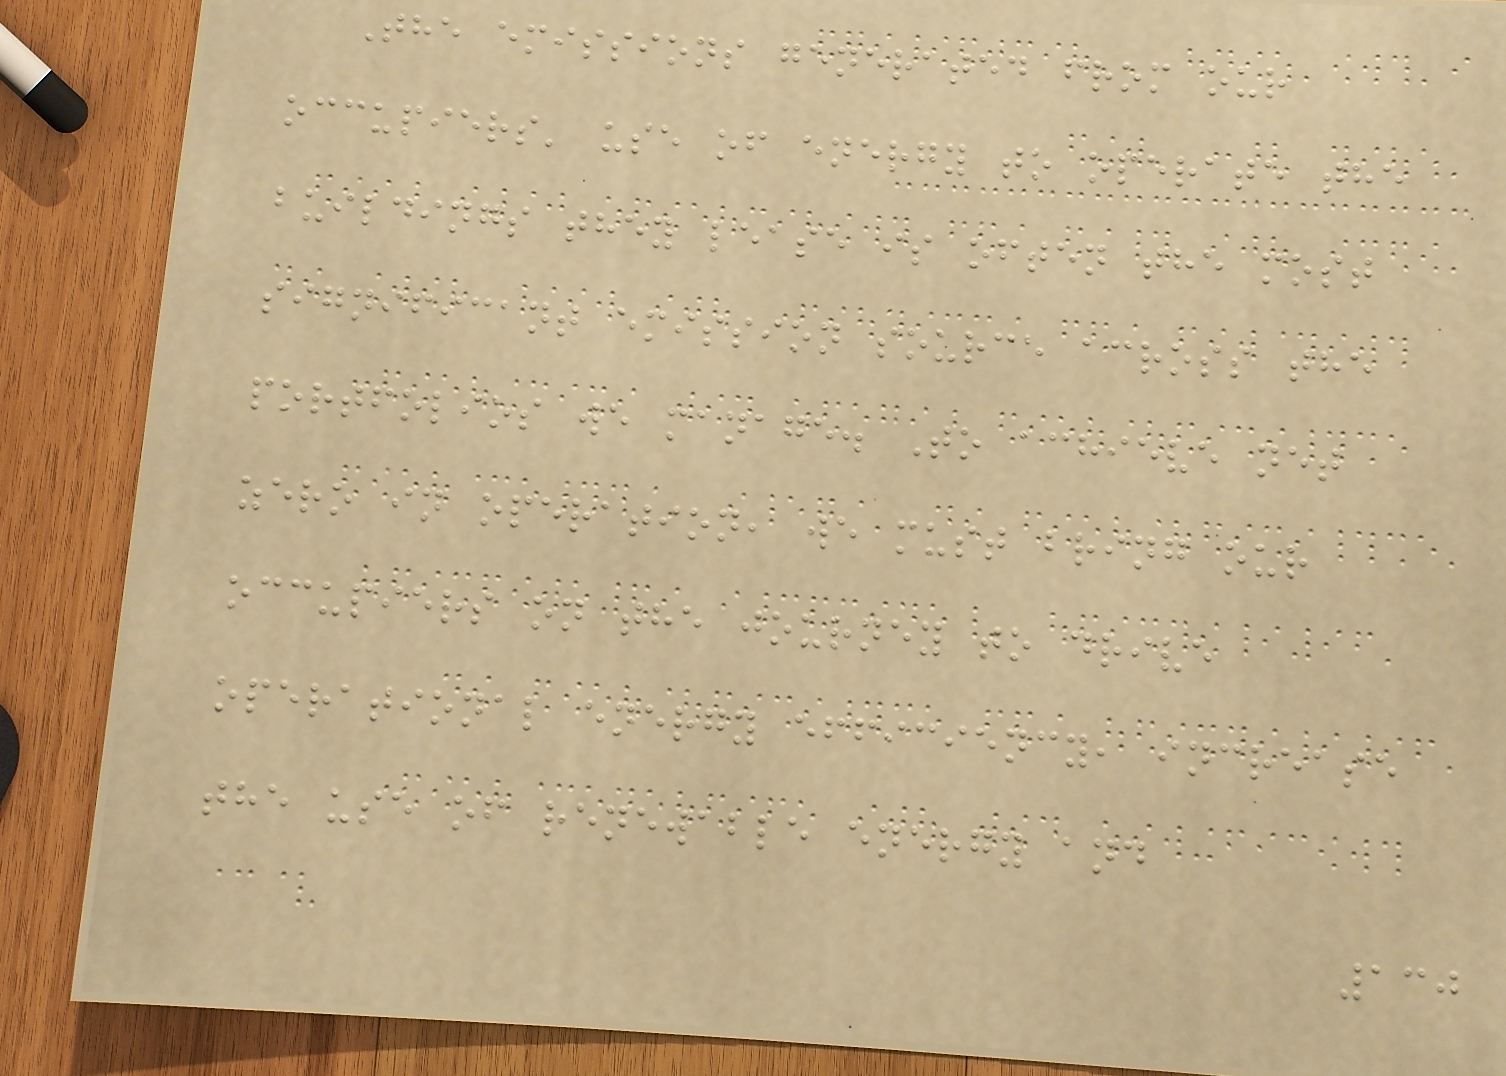The emissions generated from our
occupiers' use of energy to operate the
buildings they lease is often the most
significant emission source across the
portfolios we manage. To achieve net
zero in operation, we must bring our
occupiers on the journey to drive
operational energy efficiency, increase
the use of renewable energy and
130
